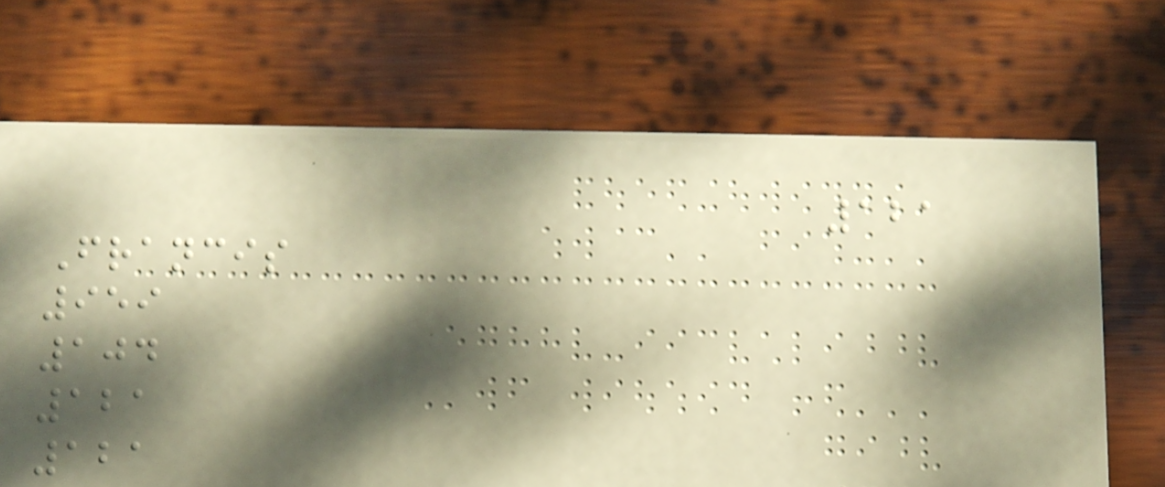121
Francis
959
104
121
121
